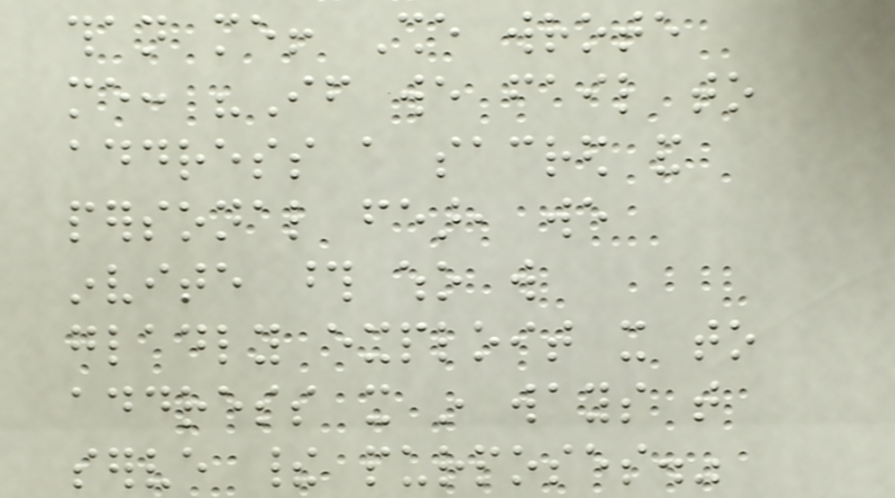than me! She wrote
me: "If we fail to
address a sacred and
personal fear, we
invite those who will
gladly exploit it to
address it in ways that
serve their purposes."
